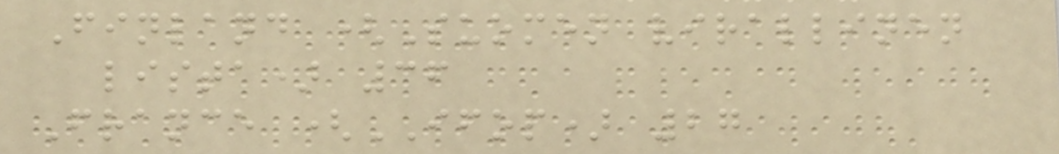Finland (Suomen virallinen
lista) 36
France (IFOP) 27
